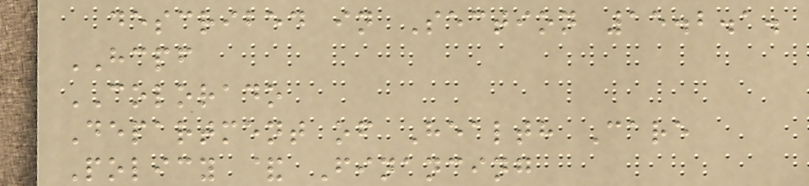described in Section 15.2.1.
HCPF
COLORADO
Department of Health Care
Policy & Financing
